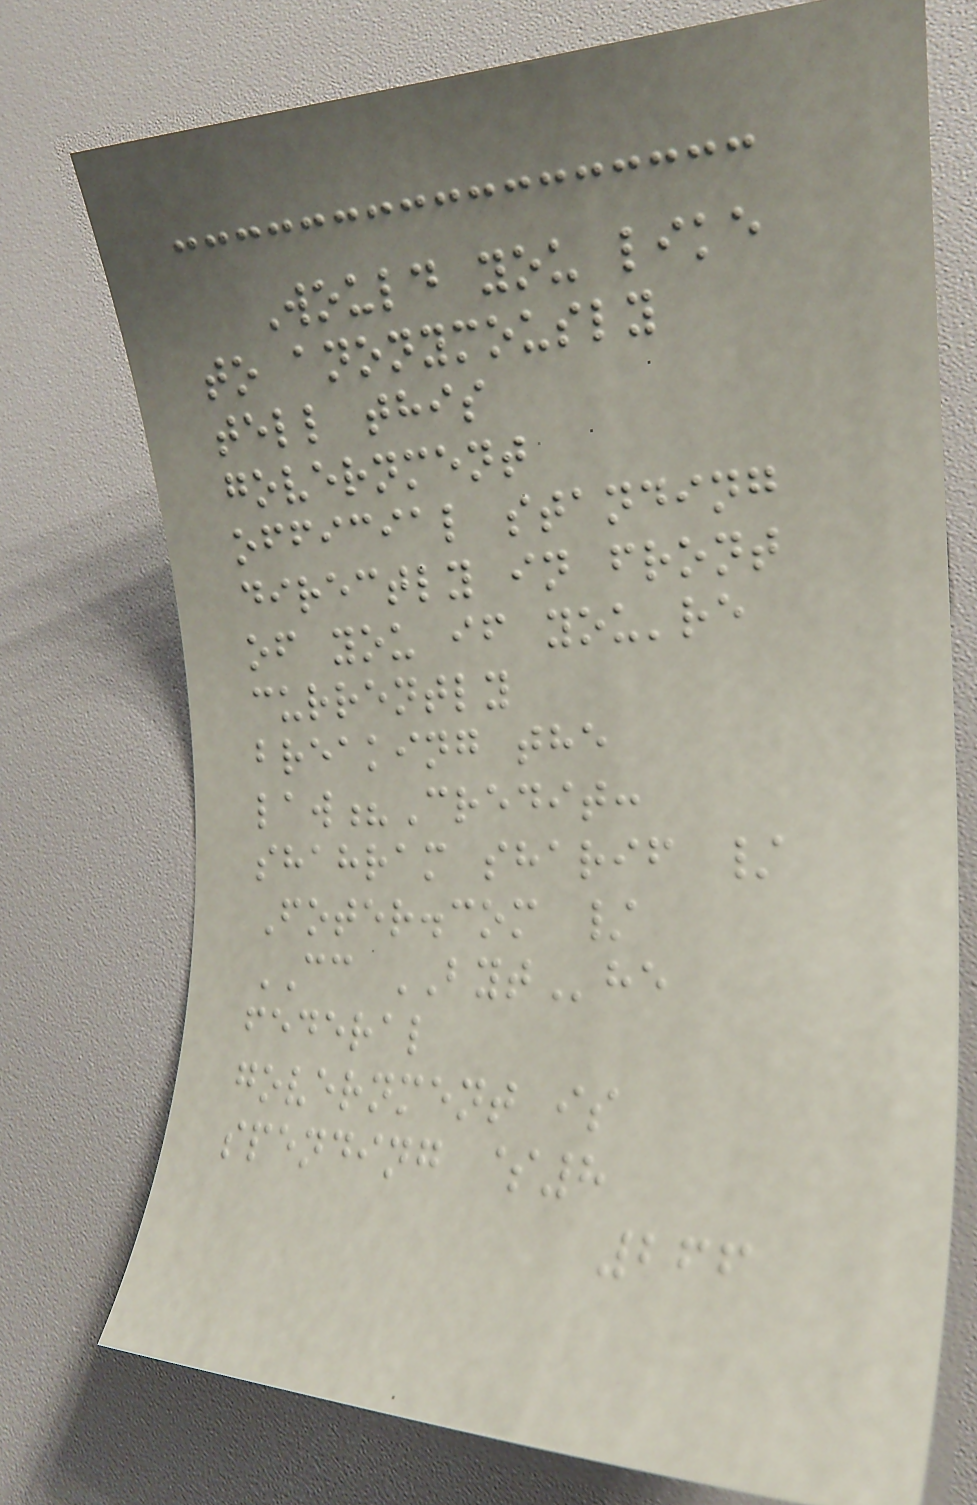Would you like
to anonymously
tell this
government
official standing
directly in front
of you if you're
currently
breaking the
law?Credit:
shahram sharif /
Foter.com /
CC BYThe
federal
government is
spending $8
266
